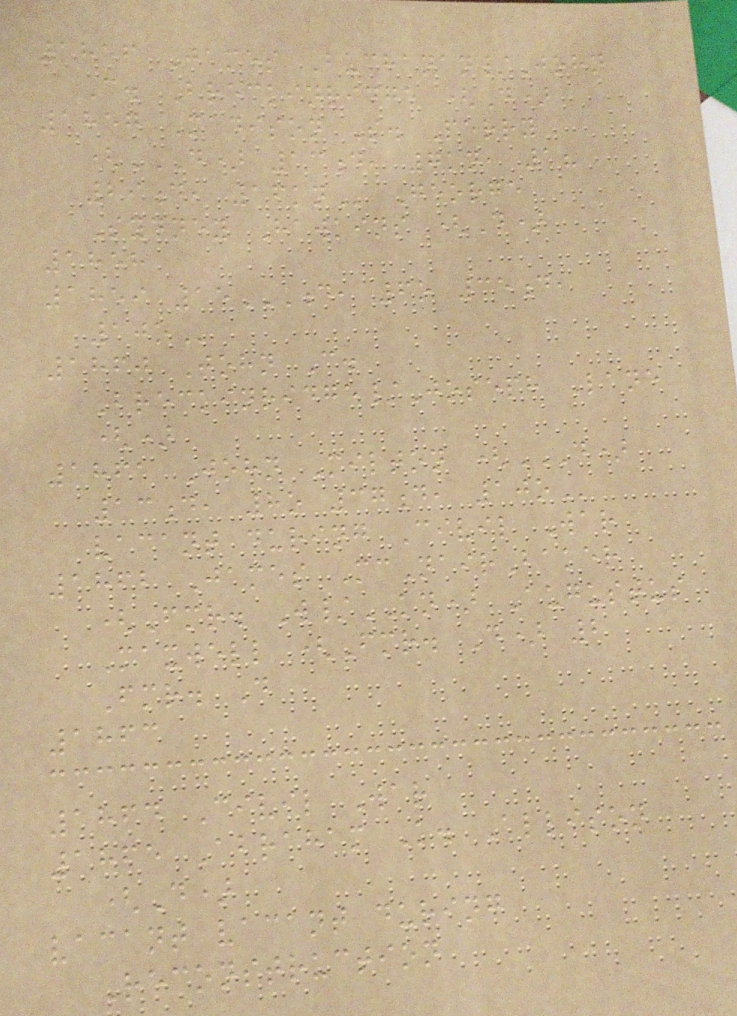1856 James Buchanan/John
C. Breckinridge (D)
1857 Madison S. Perry
(D) 13D, 7KN, 1?
29D, 16KN George
Sydney Hawkins (D)
1858
1859 15D, 6O 35D,
10O
1860 John C.
Breckinridge/Joseph Lane
()
1861 John Milton (D)
13D, 8O 37D, 10O
vacant during Civil War
1862 James McNairBaker
(Fmr. W/KN) Augustus
Maxwell (Fmr. D) 2
Fmr. D
1863
1864 Civil War
1865 Abraham K. Allison
(D)
vacant vacant during
Reconstruction
